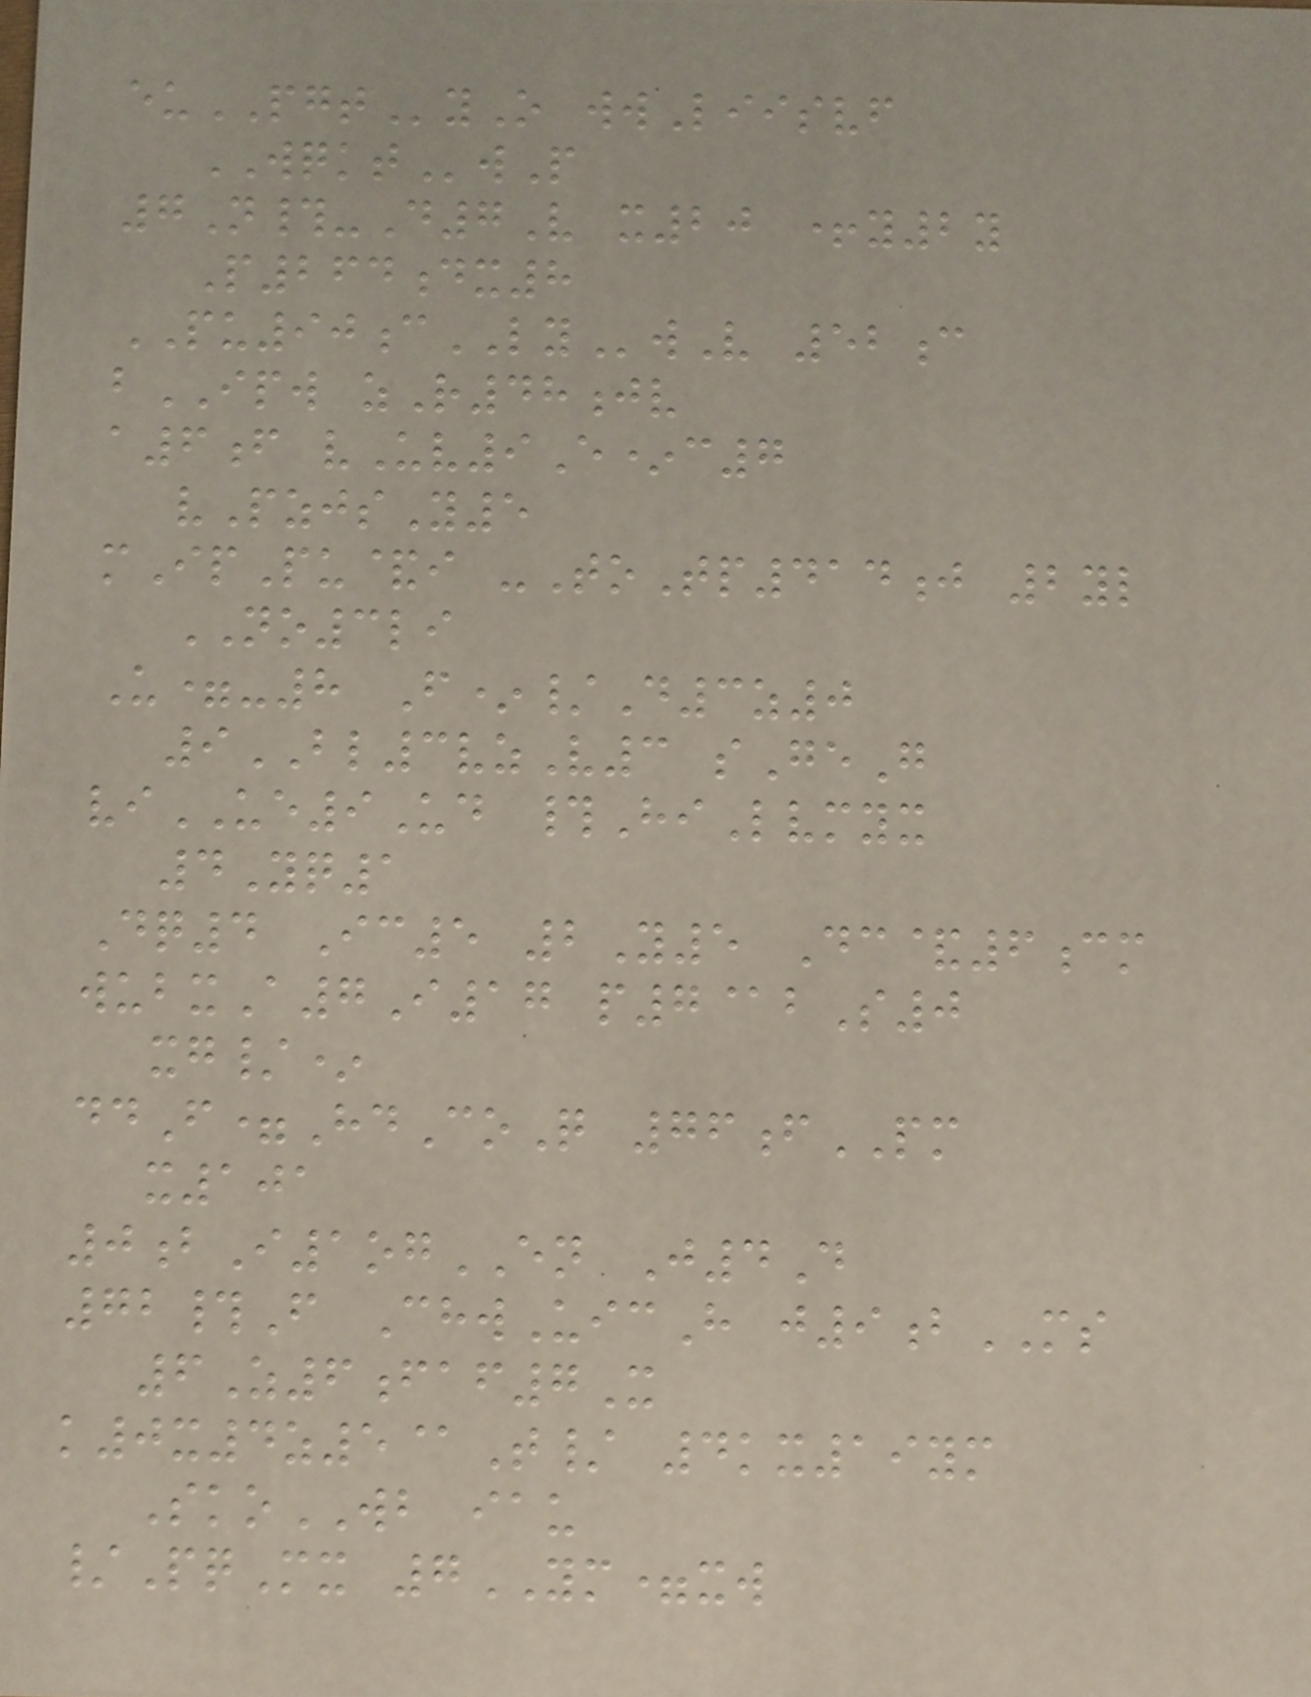euPGTyO wwLiisvf
WQKTwP
7N#-D7V x20 +y2y
P264dx8
PU90cLYwV 52c
bIPW zR48jv
a6f vUv9E*c7
vPzjsY5
mIpPu&i -ToTp414j 2yl
NO3li
U=-8 F*/D3z0
9BL3vzV3 sGeG
viUE9Ud #HiLvmyx
4Yq1
Dq4 Ic5 2Y5 Dc&6cm
wubxA7I17 p7@bS0
xg/*
ddF=HdCoQ 76fPM
x101
0bI1ogEN J4D
72#F ChwUicH j9bMS
6Z6faf7X
k0x4z5@T/ 4kx19ym
SkoWB iau
/PqMx 7YM=xw
